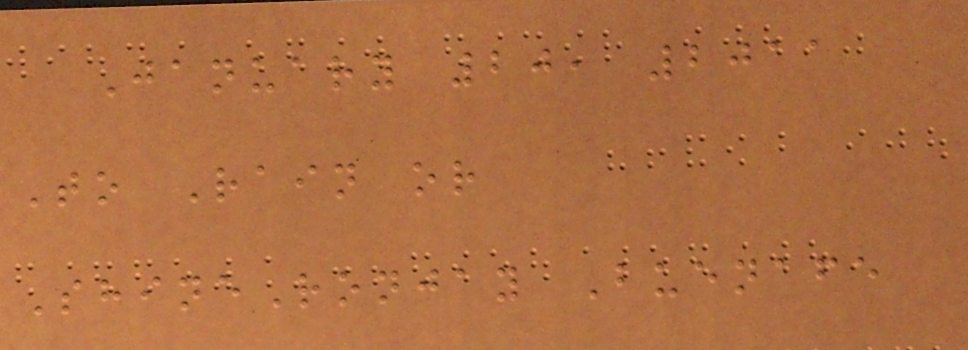January 20, 2011
To Rain or
ShineRonjay Buenafe
